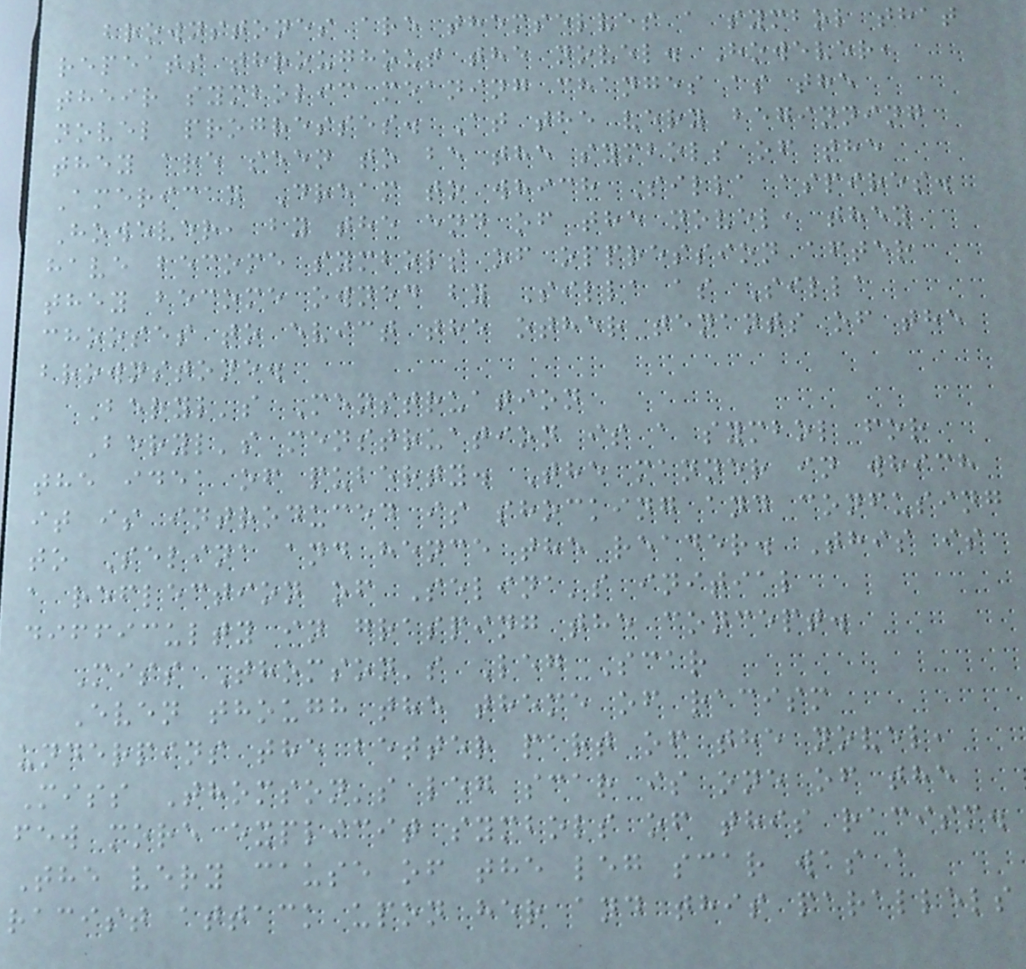brownstones are themselves a symbol that
repeats throughout the novel. However,
their symbolic meaning changes as the
novel progresses. At the very beginning
they are seen to be the symbols of the
American Dream to which Silla aspires.
However, by the end of the novel, they
have become symbols of oppression after
they become owned by Silla as Silla
chooses to evict the other tenants of the
brownstone.
Beryl's Menstruation
Beryl's menstruation is a symbol for
the idea of puberty. The manner in which
it is introduced is shocking and confusing
to Selina and hence the reader. This is
a reflection of Selina's initial
difficulty in grasping the concept.
Miss Thomson's Leg Scar
Even though the theme of racism
underpins the better part of the novel,
Miss Thomson's leg scar is one of the
few more explicit symbols of this racism.
The very cause of the leg scar was a
racist attack upon her and this parallels
